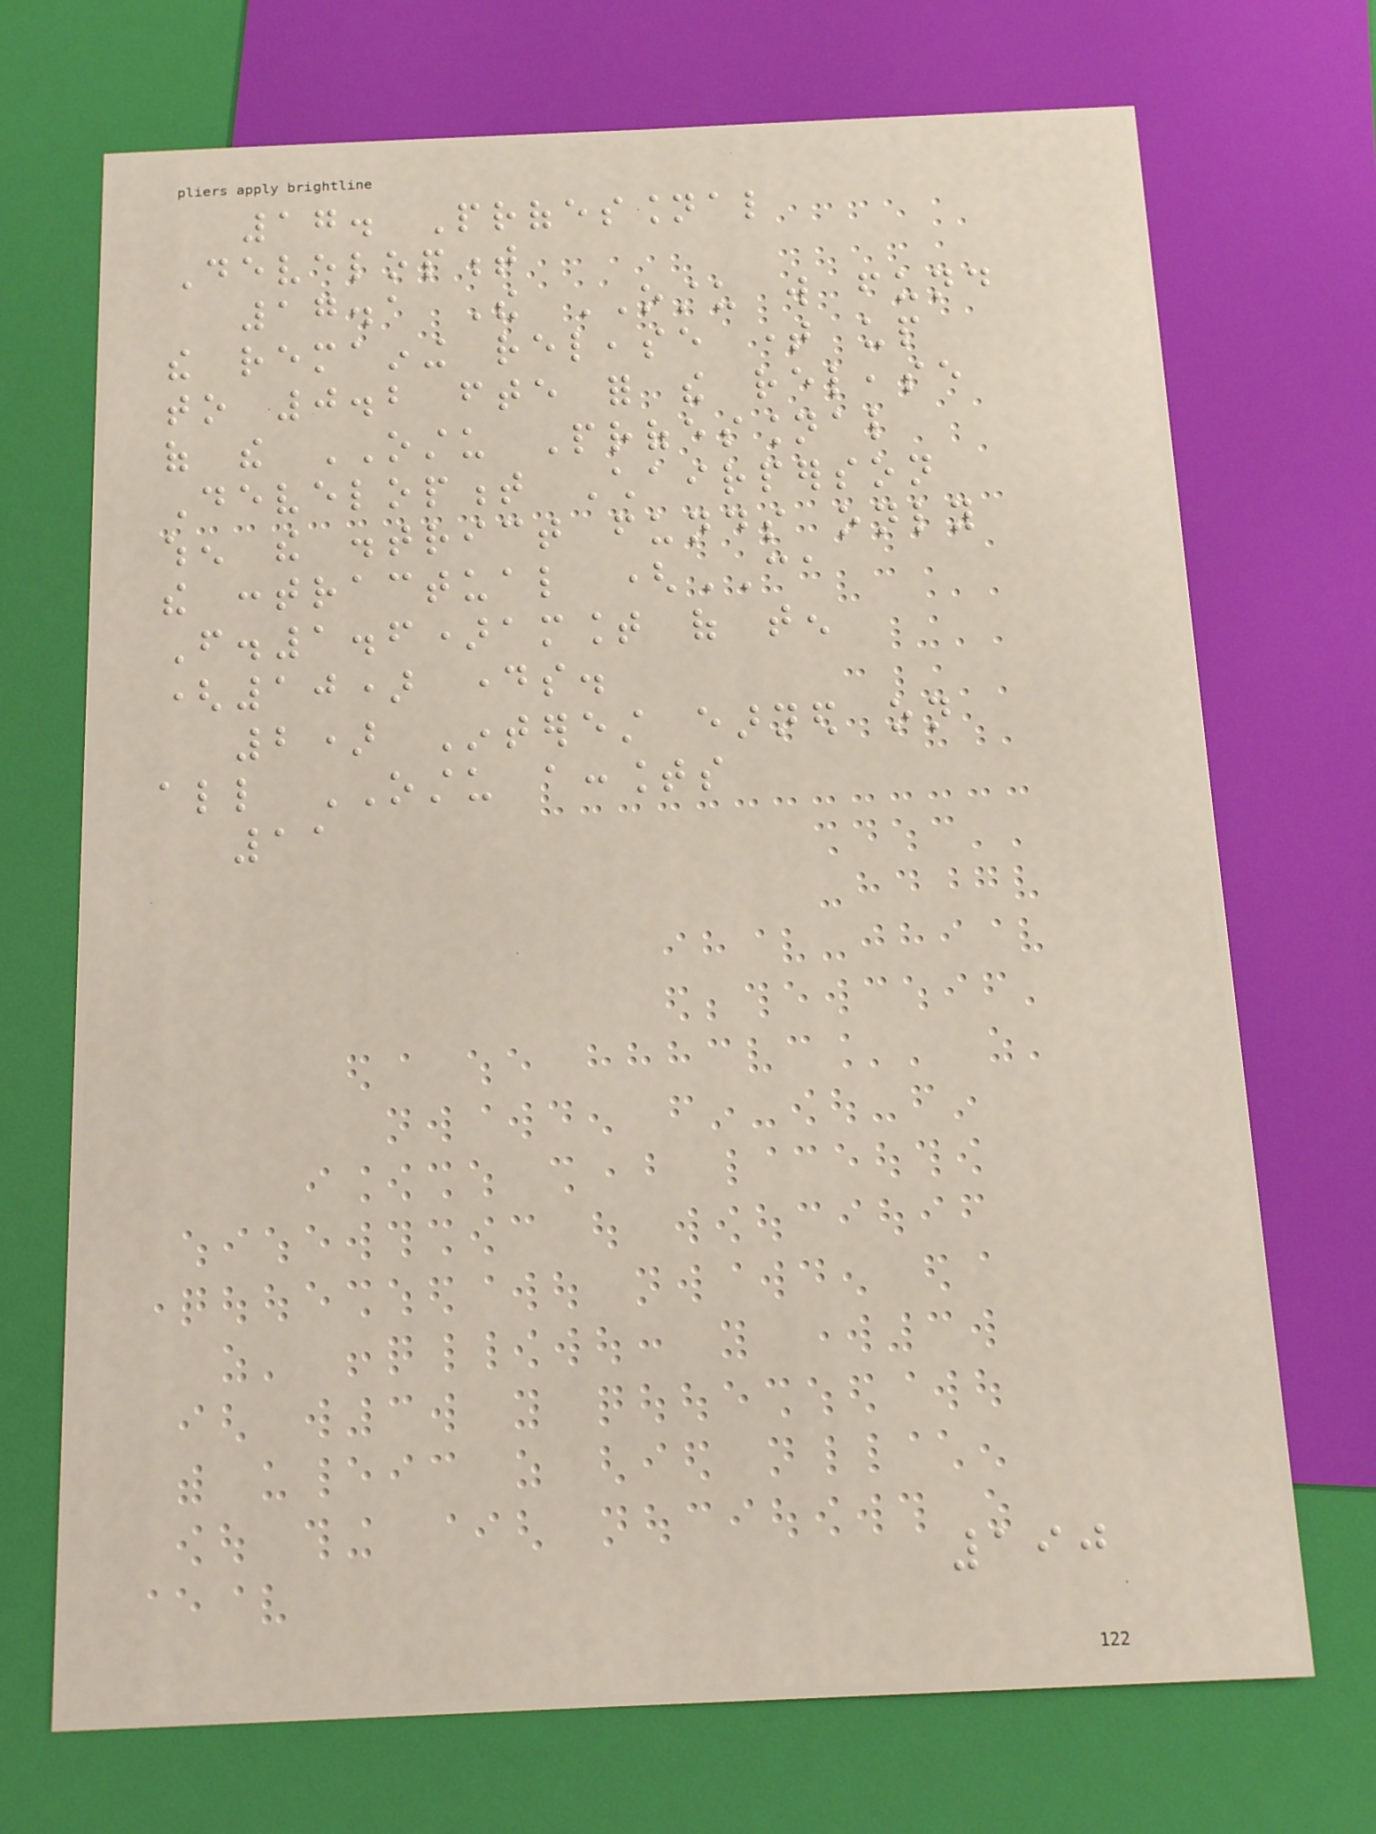17. Professional
Development
17.1 The OSTU will fund
the remaining release time up
to 0.2 fte for the release
of the OSTU Professional
Development Chairperson
when the district funds only
the contractual (CA
F.1.6)amount of ten
(10) days.
2) Interest earned on
all OSTU accounts
11
190
